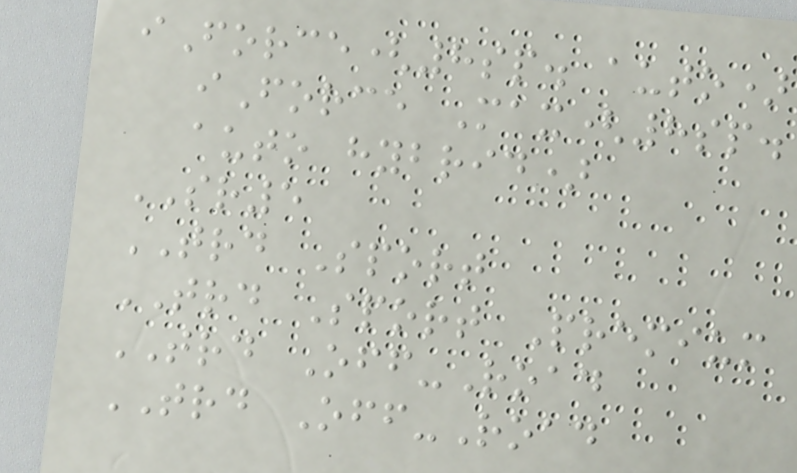iForce(8sp. auto)
iForce Max(8sp.
auto hybrid)
SR5
TRD Sport
TRD Sport Premium
TRD Off-Road
TRD Off-Road
